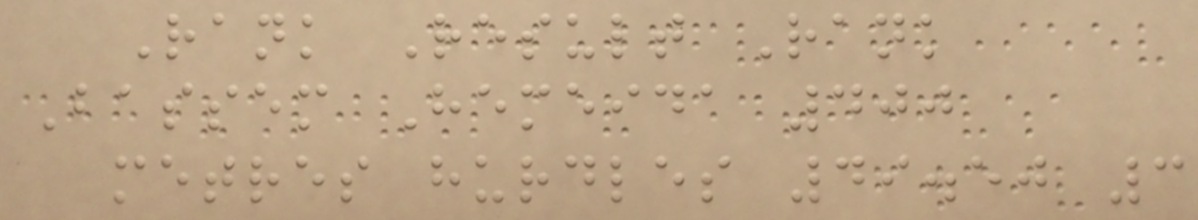Rank Result Rank
Bassem Hemeida 400
metres hurdles 49.50 3
